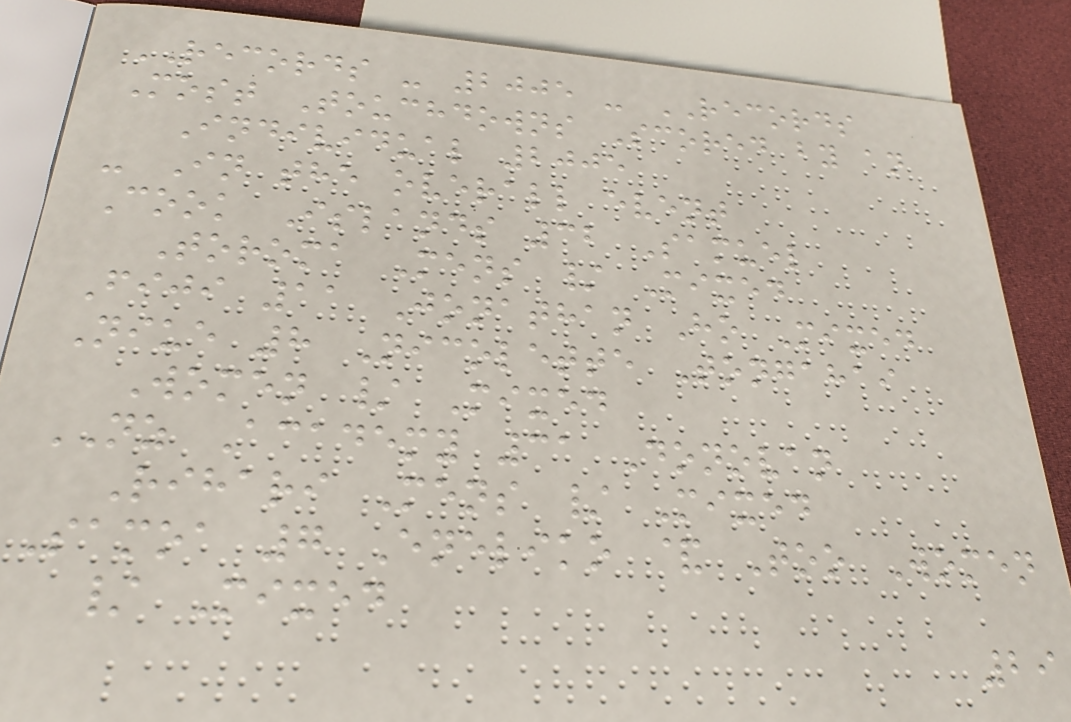RECORDS - 2005 - RECORDS
Most Touchdowns Scored by an
Individual 2005
- In the overall event
Cook Islands 32 Samuel
Toroma Mens / Mixed
Fiji 11 Jonathan Ho Mixed
Niue 8 Nicolette Tongahai
Women / Mixed
NZ Academy 31 Donovan
Rihari Mens / Mixed
Samoa 7 Eneliko & Too Women
/ Mixed
29
